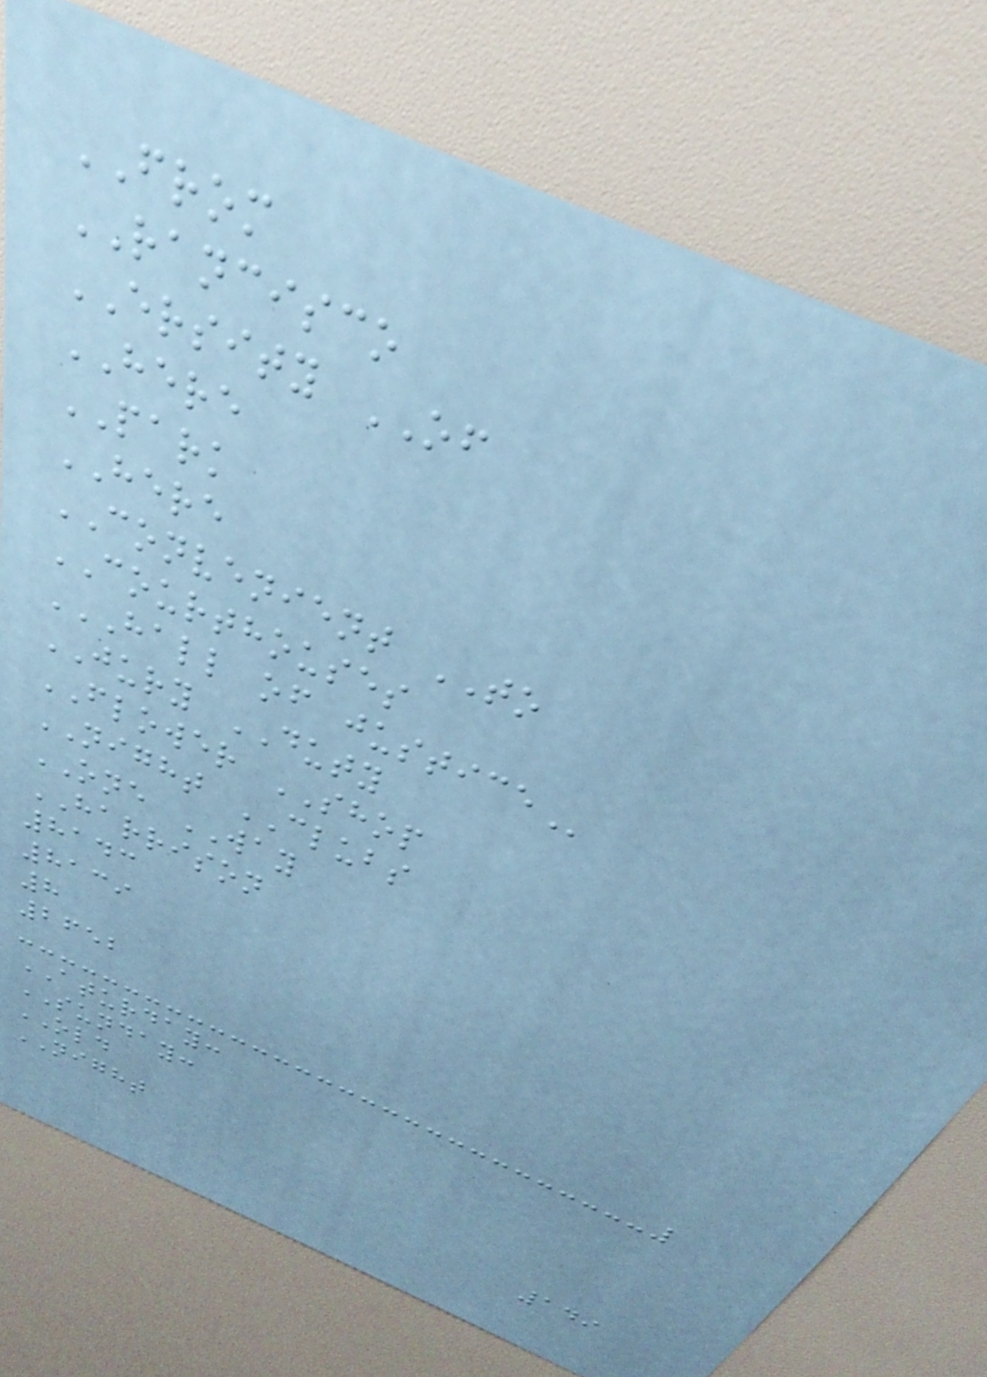FROM
RANCISCO
ERSITY OF
HERE
PARK
HERE
CONVENIENT TO
COURTHOUSES
HALL OF JUSTICE
JURY DUTY
FLOWER SHOP
NIGHT CLUBS
ONE WAY
HARRISON
8143
8139
8
2652
ATURDAY:
SUNDAY:
OLD
NIGHT
149
